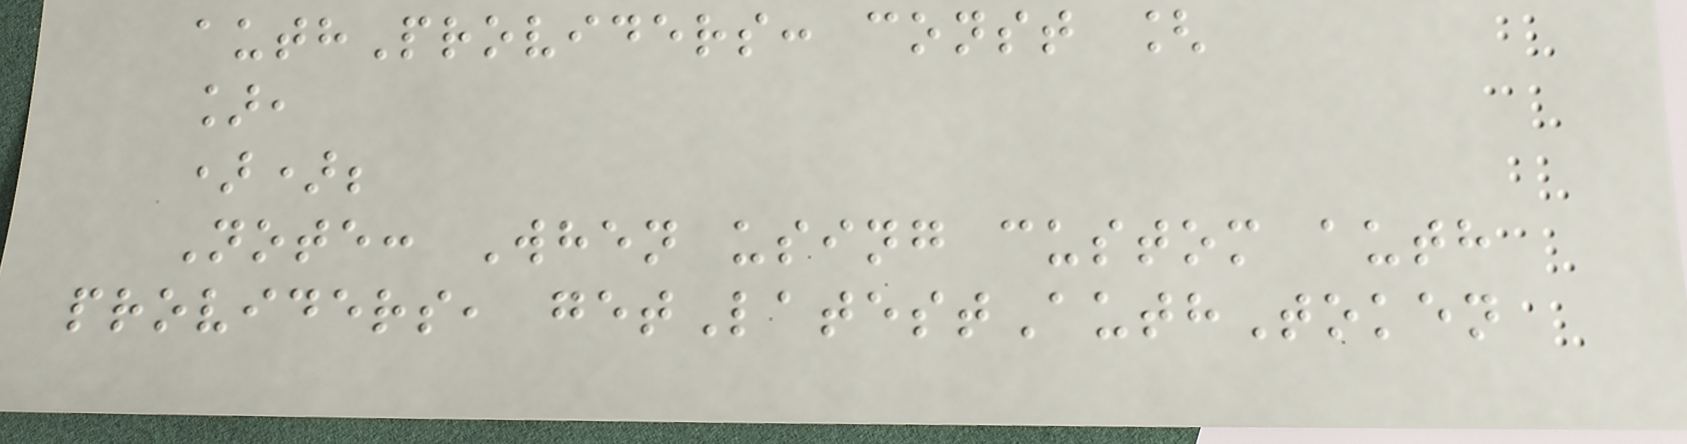authProviders: const [
],
));
Note: When using custom auth
providers, getLatestAuthToken
